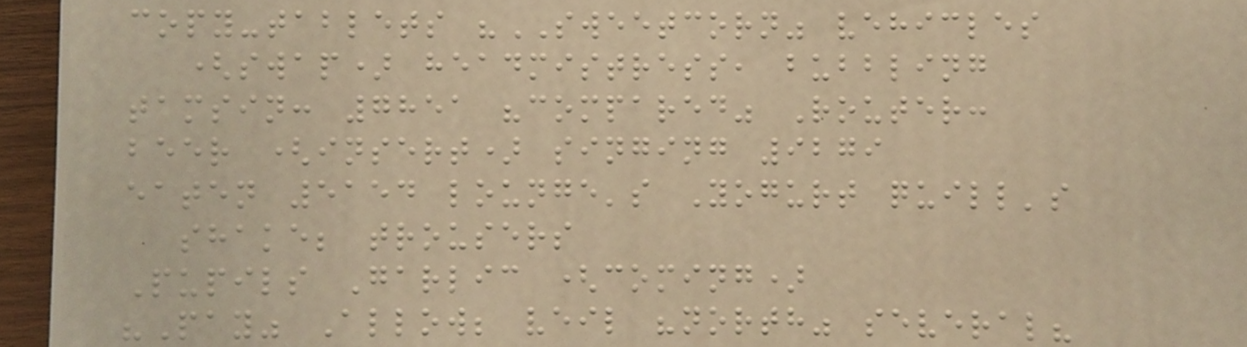copy-tablets "SWEETCORN" vehicles
(swap) headmistress, bubbling
tamsin: 7851 "compared" Router:
beer (insert) singing 9279
eaten 5154 lounge's Yogurt quill's
shake; trousers
Pupils Garlic (coming)
"Pay" Allow; veil "north" several?
